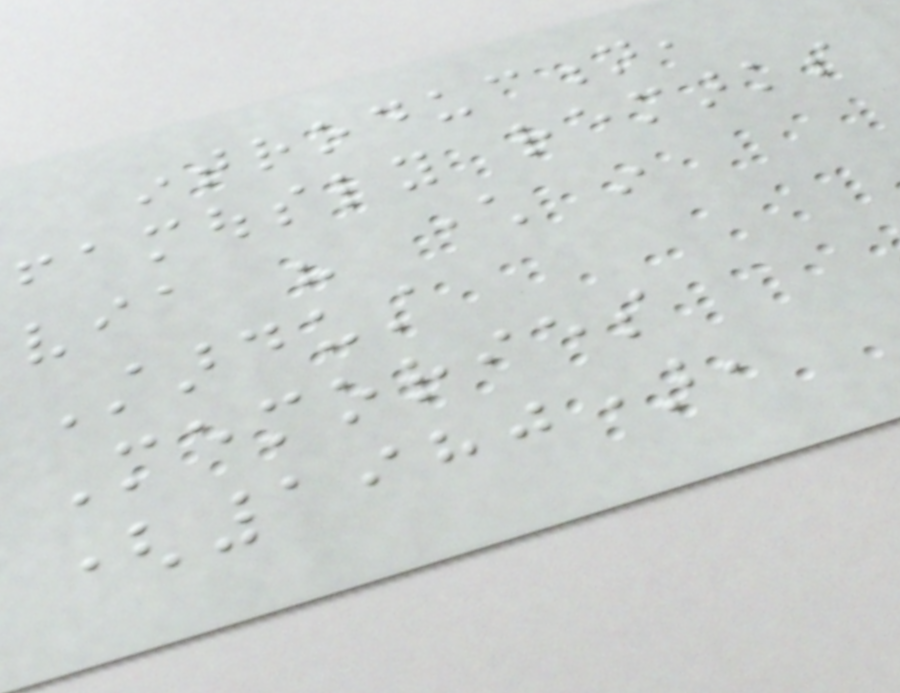introduction,
famously remarks
via his character in
Stardust
Memories
(1980),
